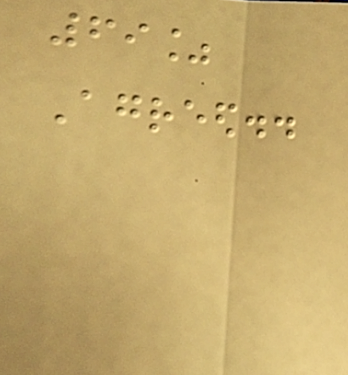69%
Agreed..
